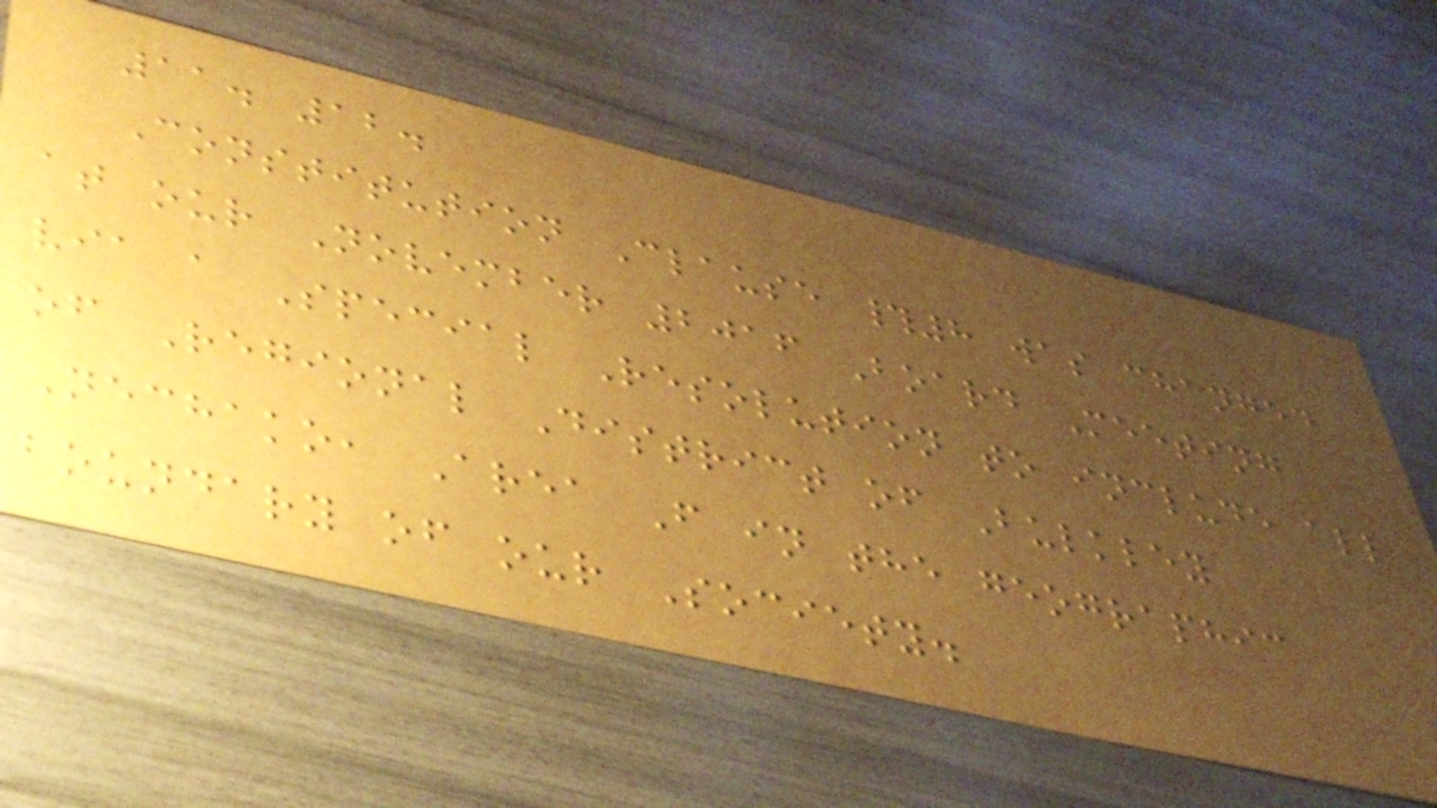11. 12.
Constitution Clause #8 was changed
at our November 2016 Board Meeting
via a Special Resolution to include all
of Regional District of Bulkley
Nechako, Area F in the geographic
boundary of our Society.
